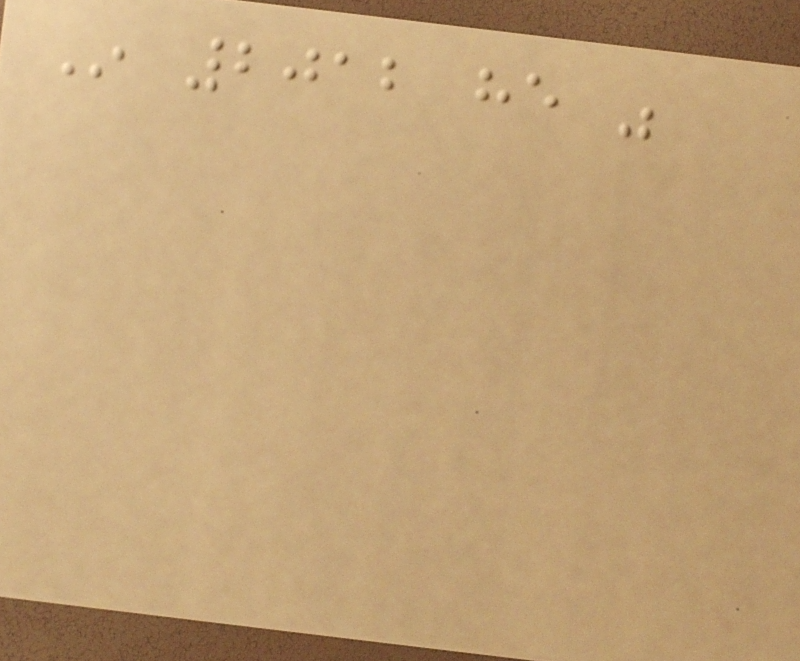In 2012 he was
